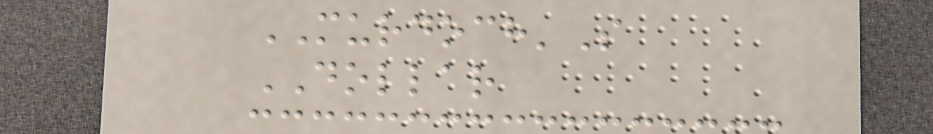MURDOCH'S
DOLLAR
